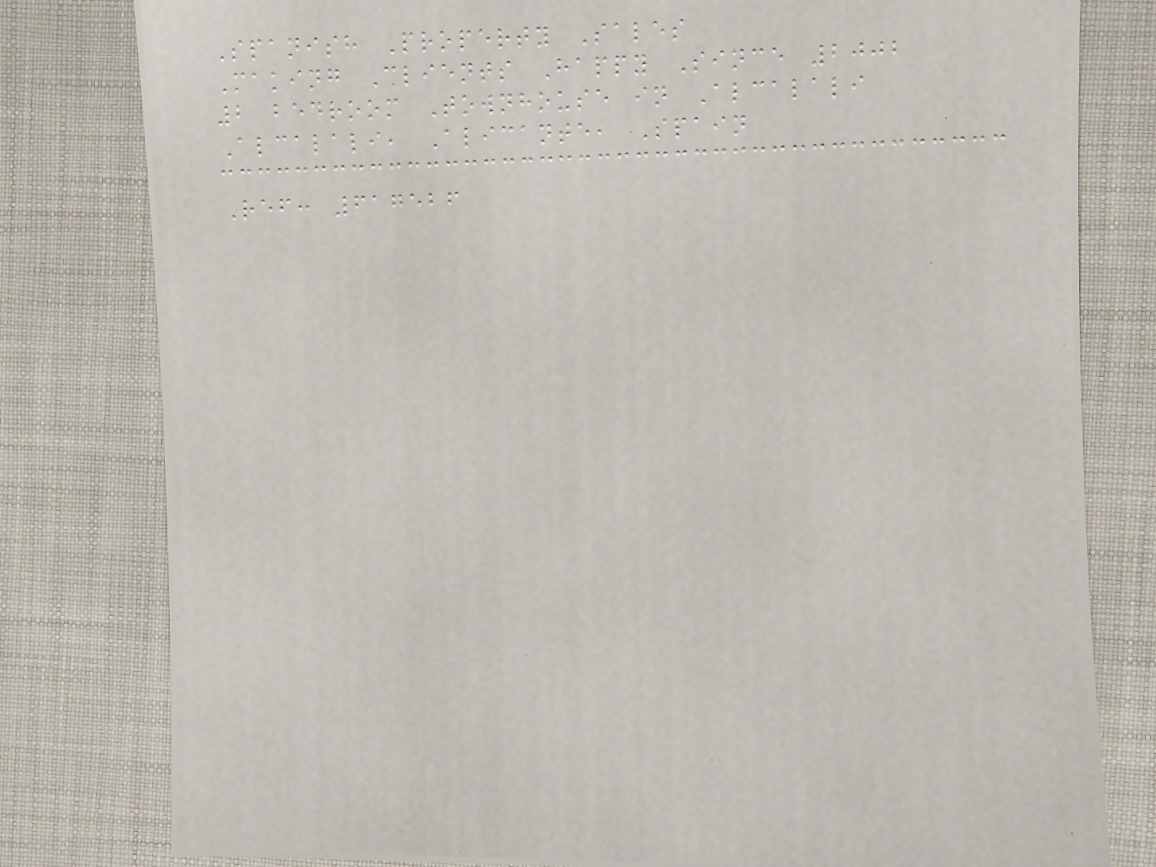Spanish Property Sales
Making Clients Happy Since 2002
2 bedroom Townhouse in Alcalali
Alcalali, Alicante, Spain
Ref: 617526
